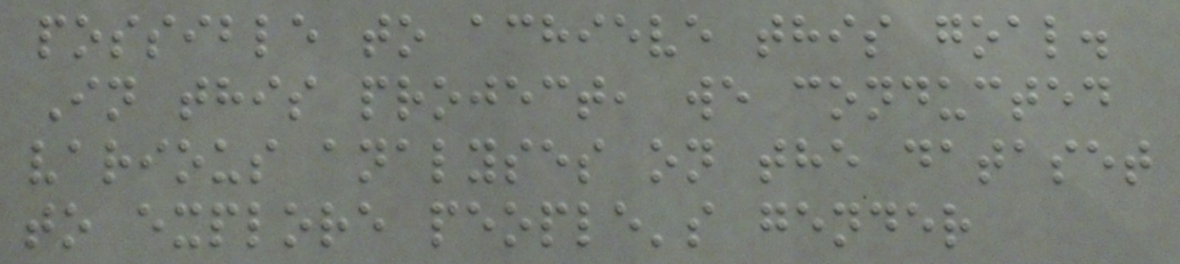possible to achieve this goal.
In this project, we conducted
various analyses on the dataset
to explore people's gender
